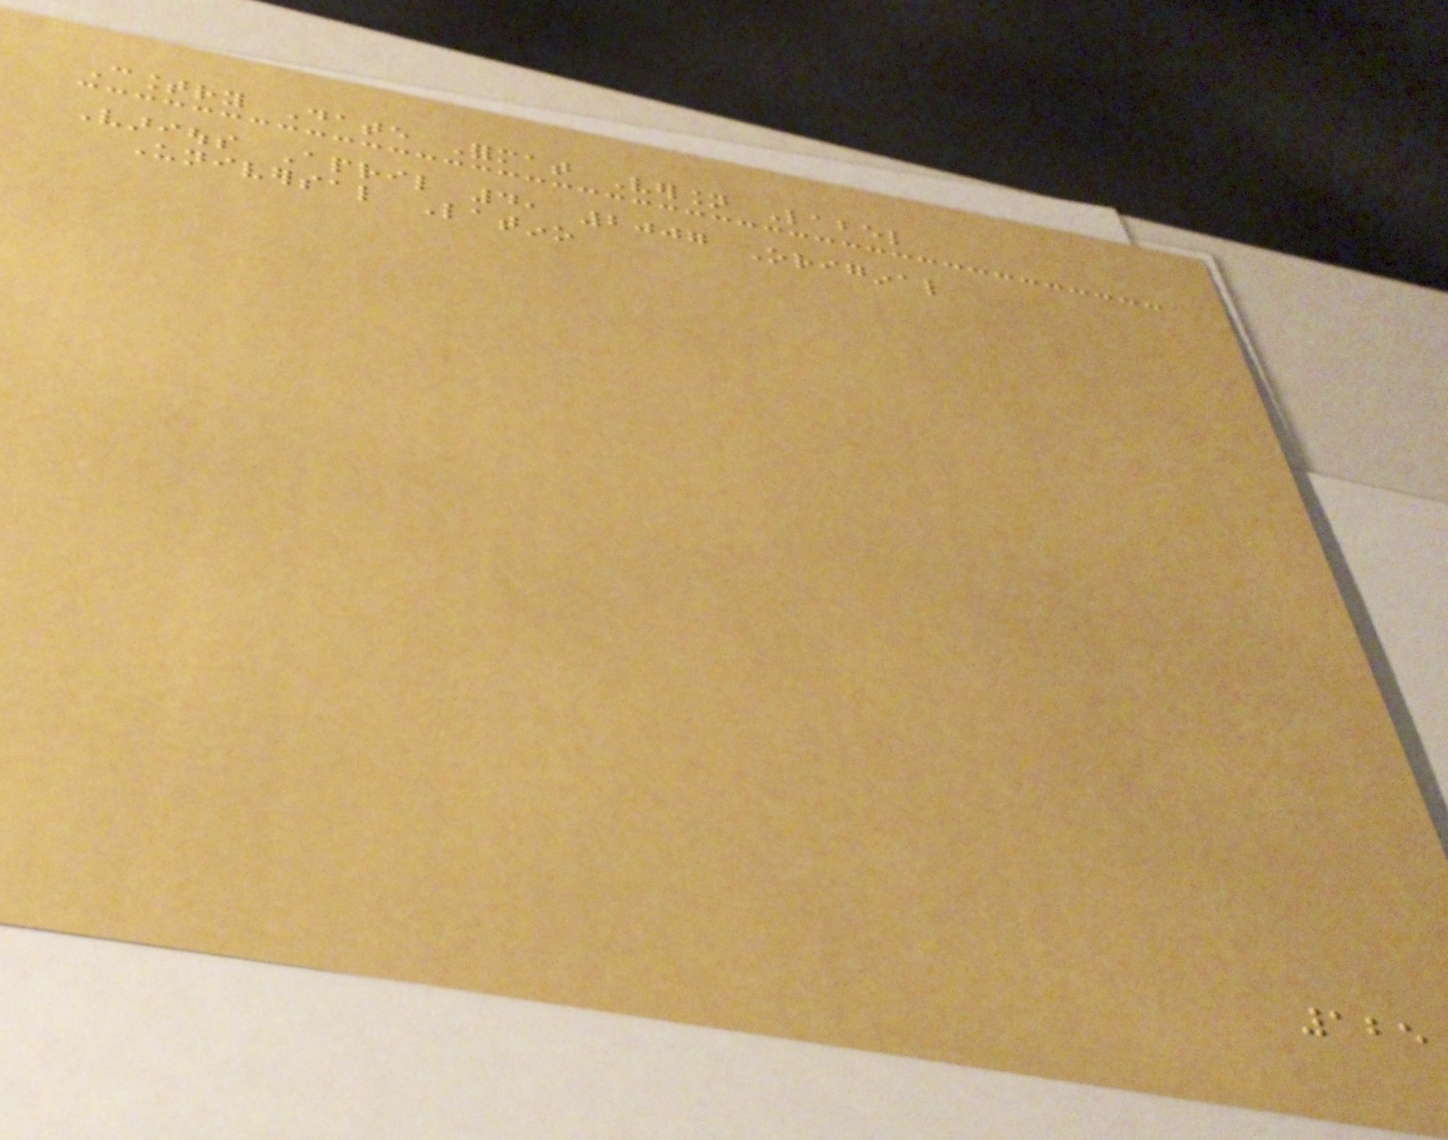Country Date Format Version Label
Various April 4, 2007 Original
Universal Latino
125
